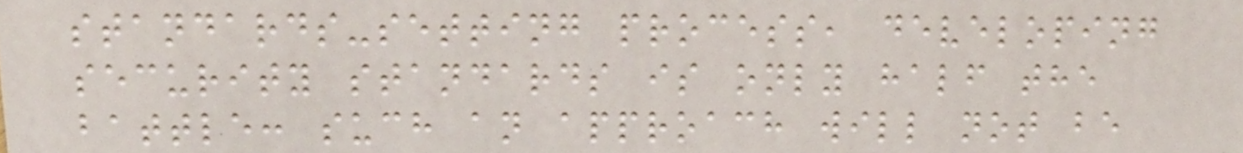standards-setting process, developing
security standards is only half the
battle: such an approach will not be
